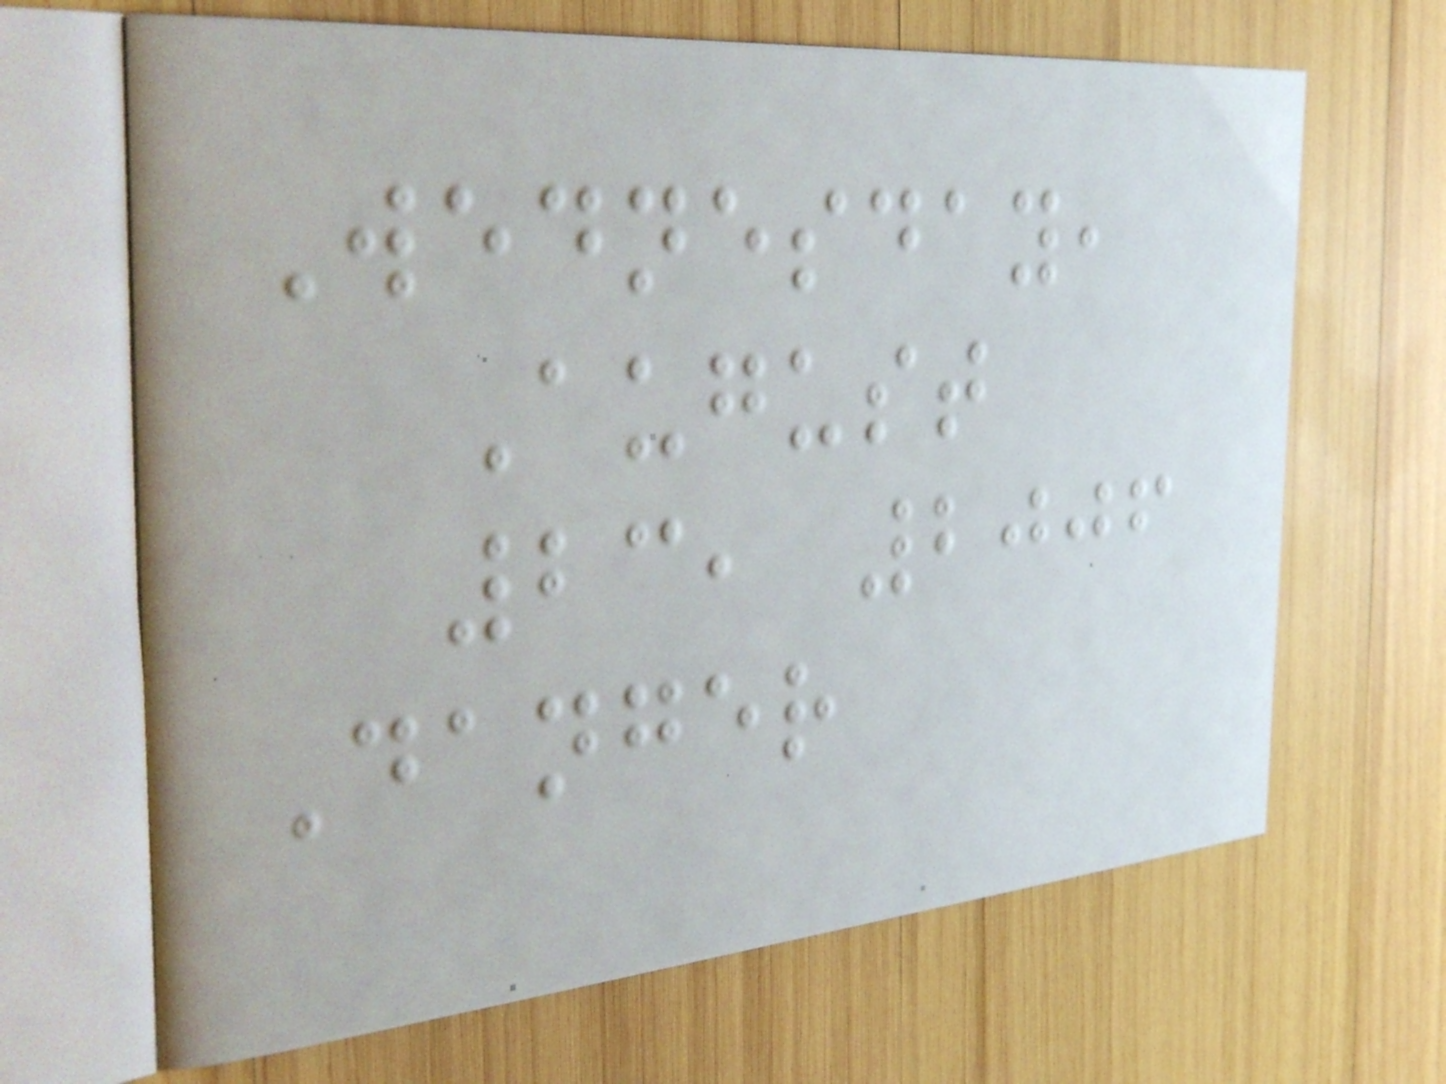Wednesday,
August
23, 2006
Danger
